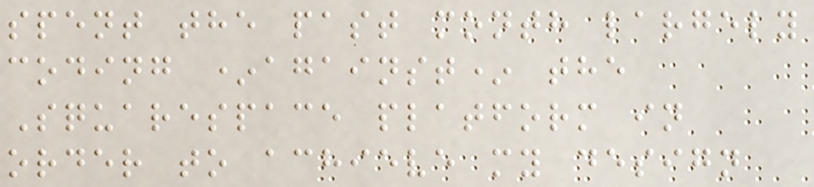spent the past month largely
coding *against* the
Squarespace platform in
order to achieve my design
